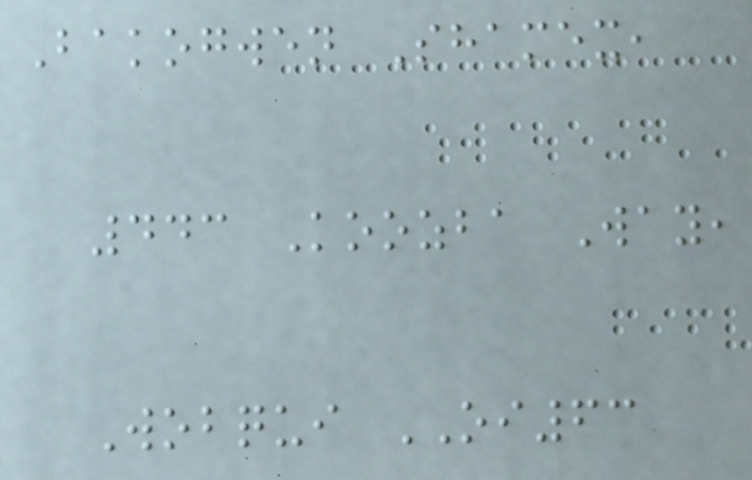Bakogwen Shamex,
443 Koozba Way,
Wobqui OI63
